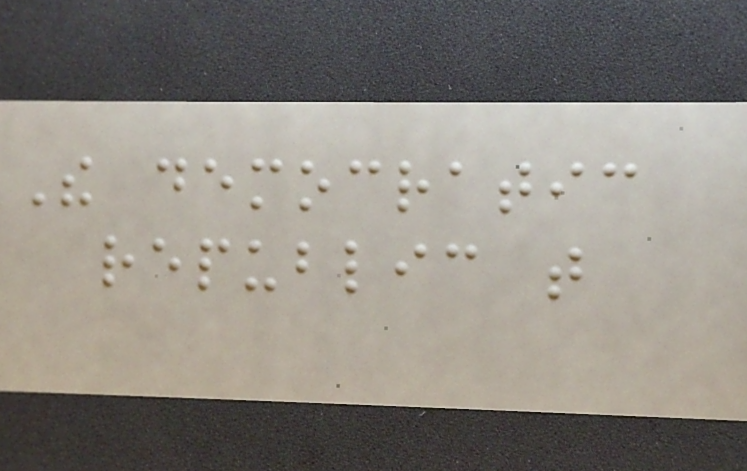The democratic
republic that
